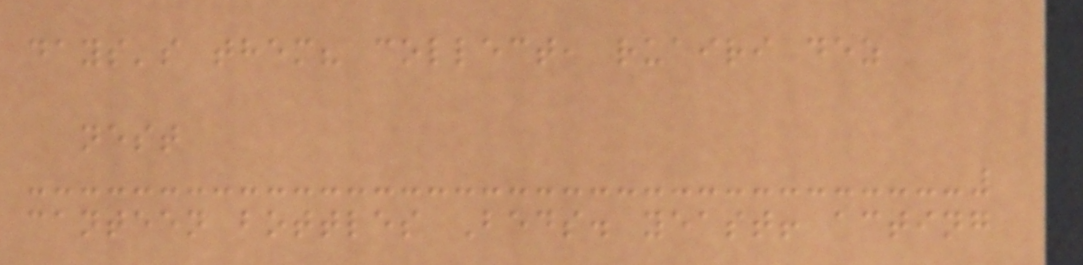days's them? collect, ruairi dez
nest
canteen bottles Beds. yeast! acting
